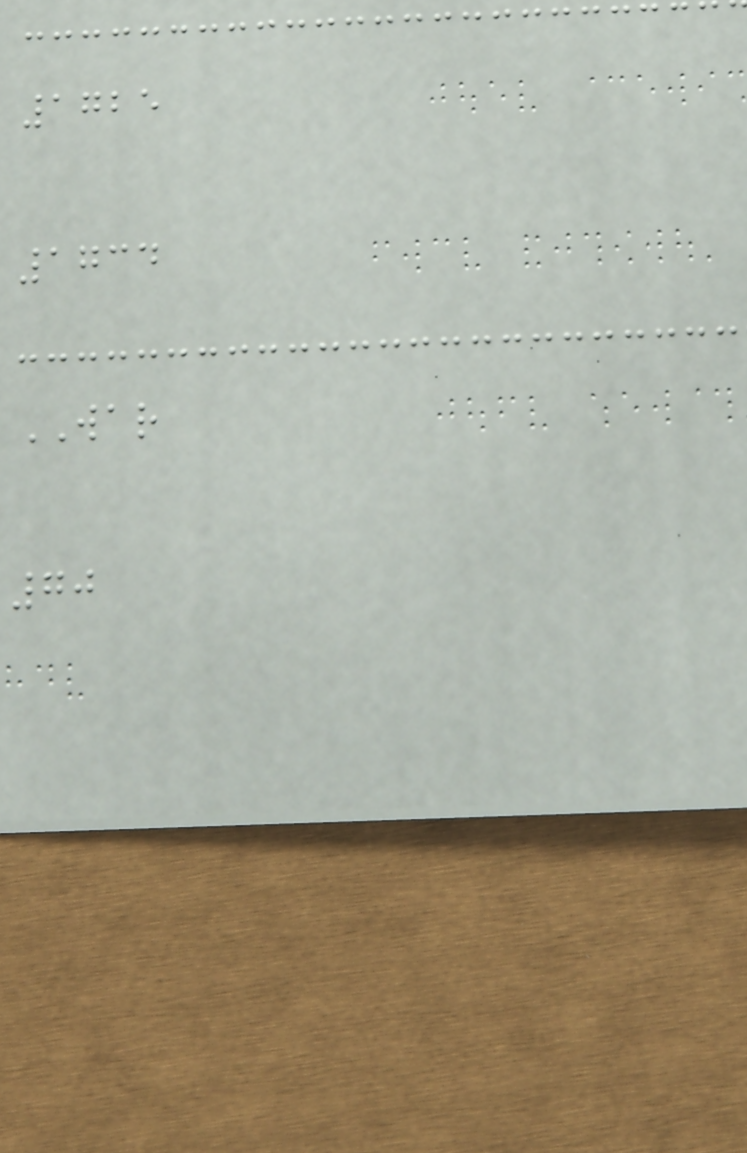1725
1734
WAR
70
